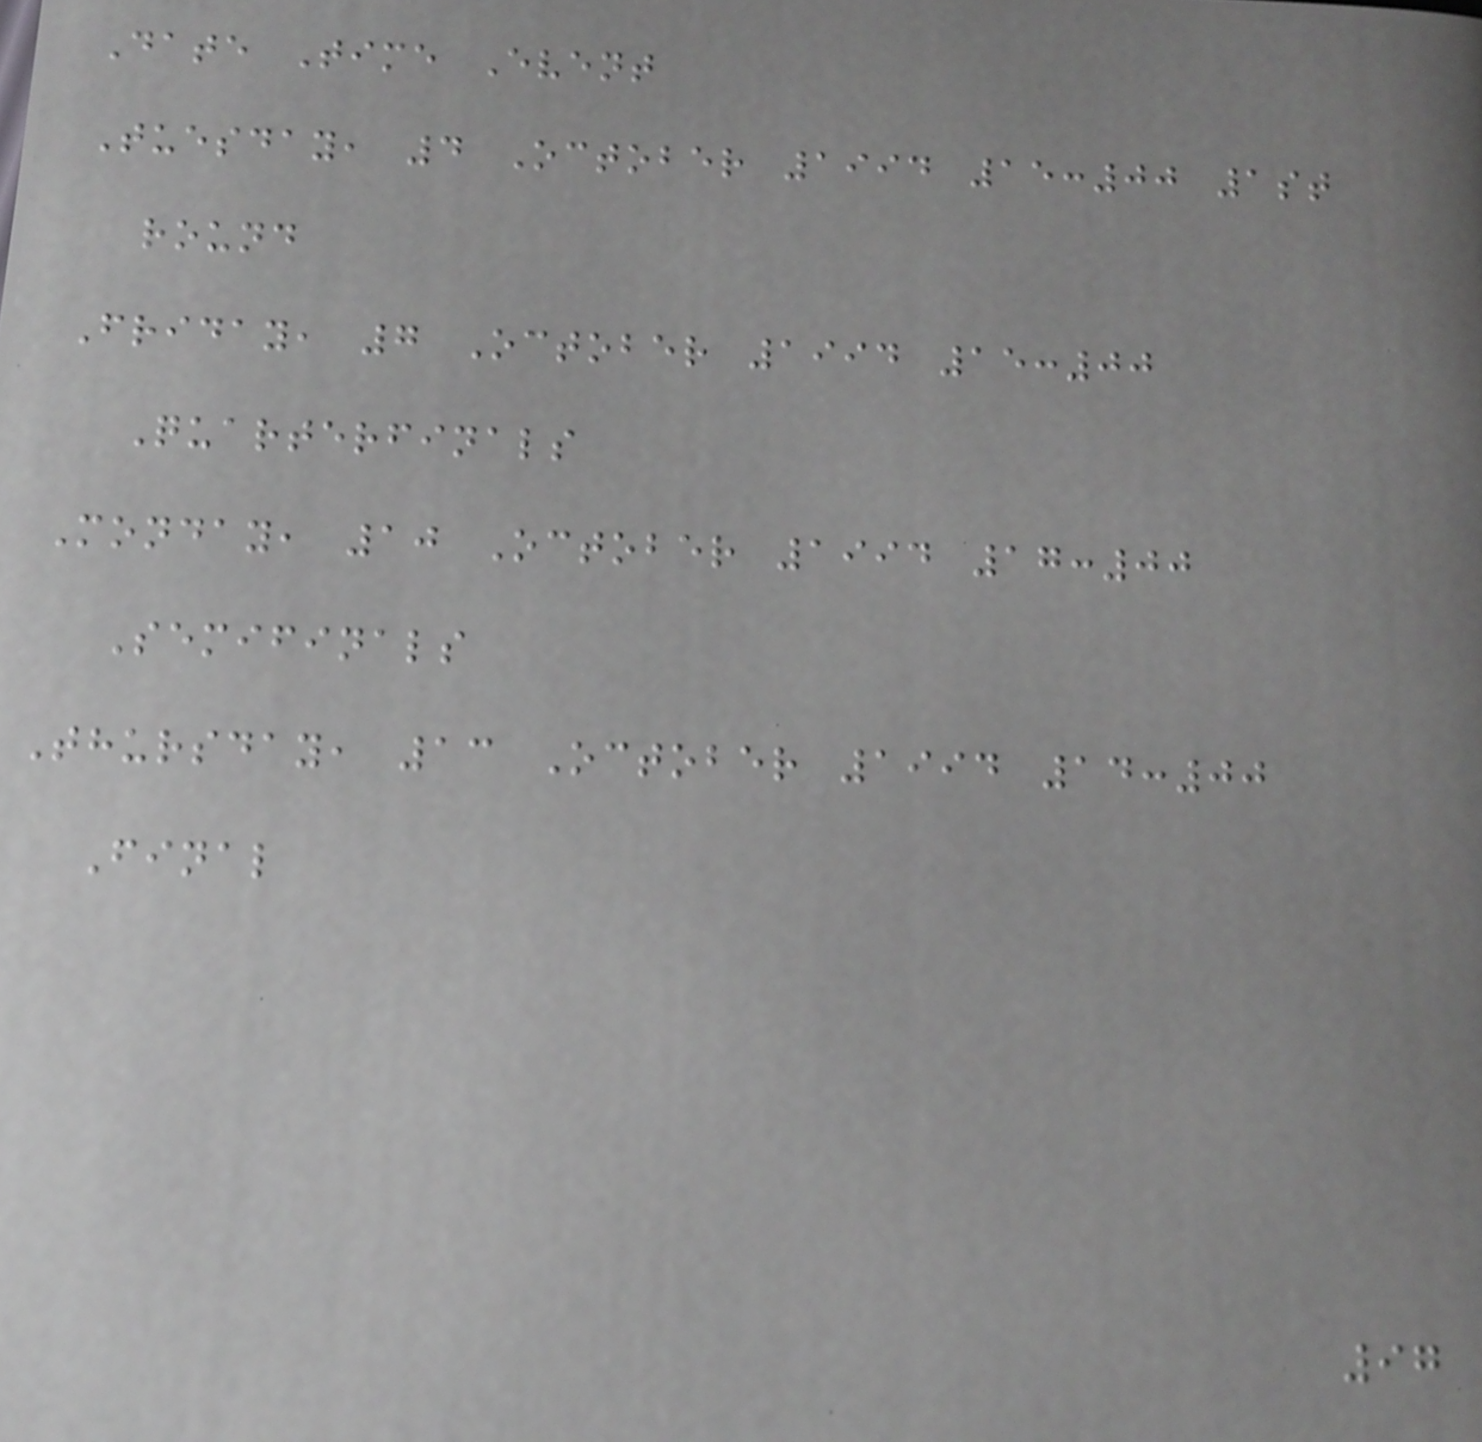Date Time Event
Tuesday, 4 October 1994 15:00 1st
round
Friday, 7 October 1994 15:00
Quarterfinals
Monday, 10 October 1994 17:00
Semifinals
Thursday, 13 October 1994 14:00
Final
97
